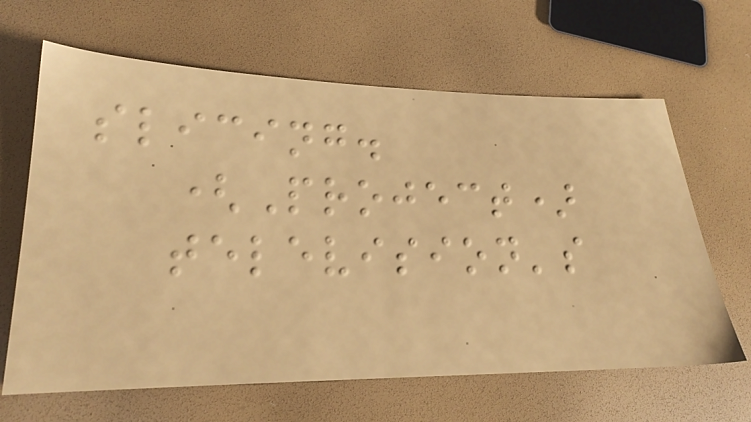slicing.
(Project)
television's
